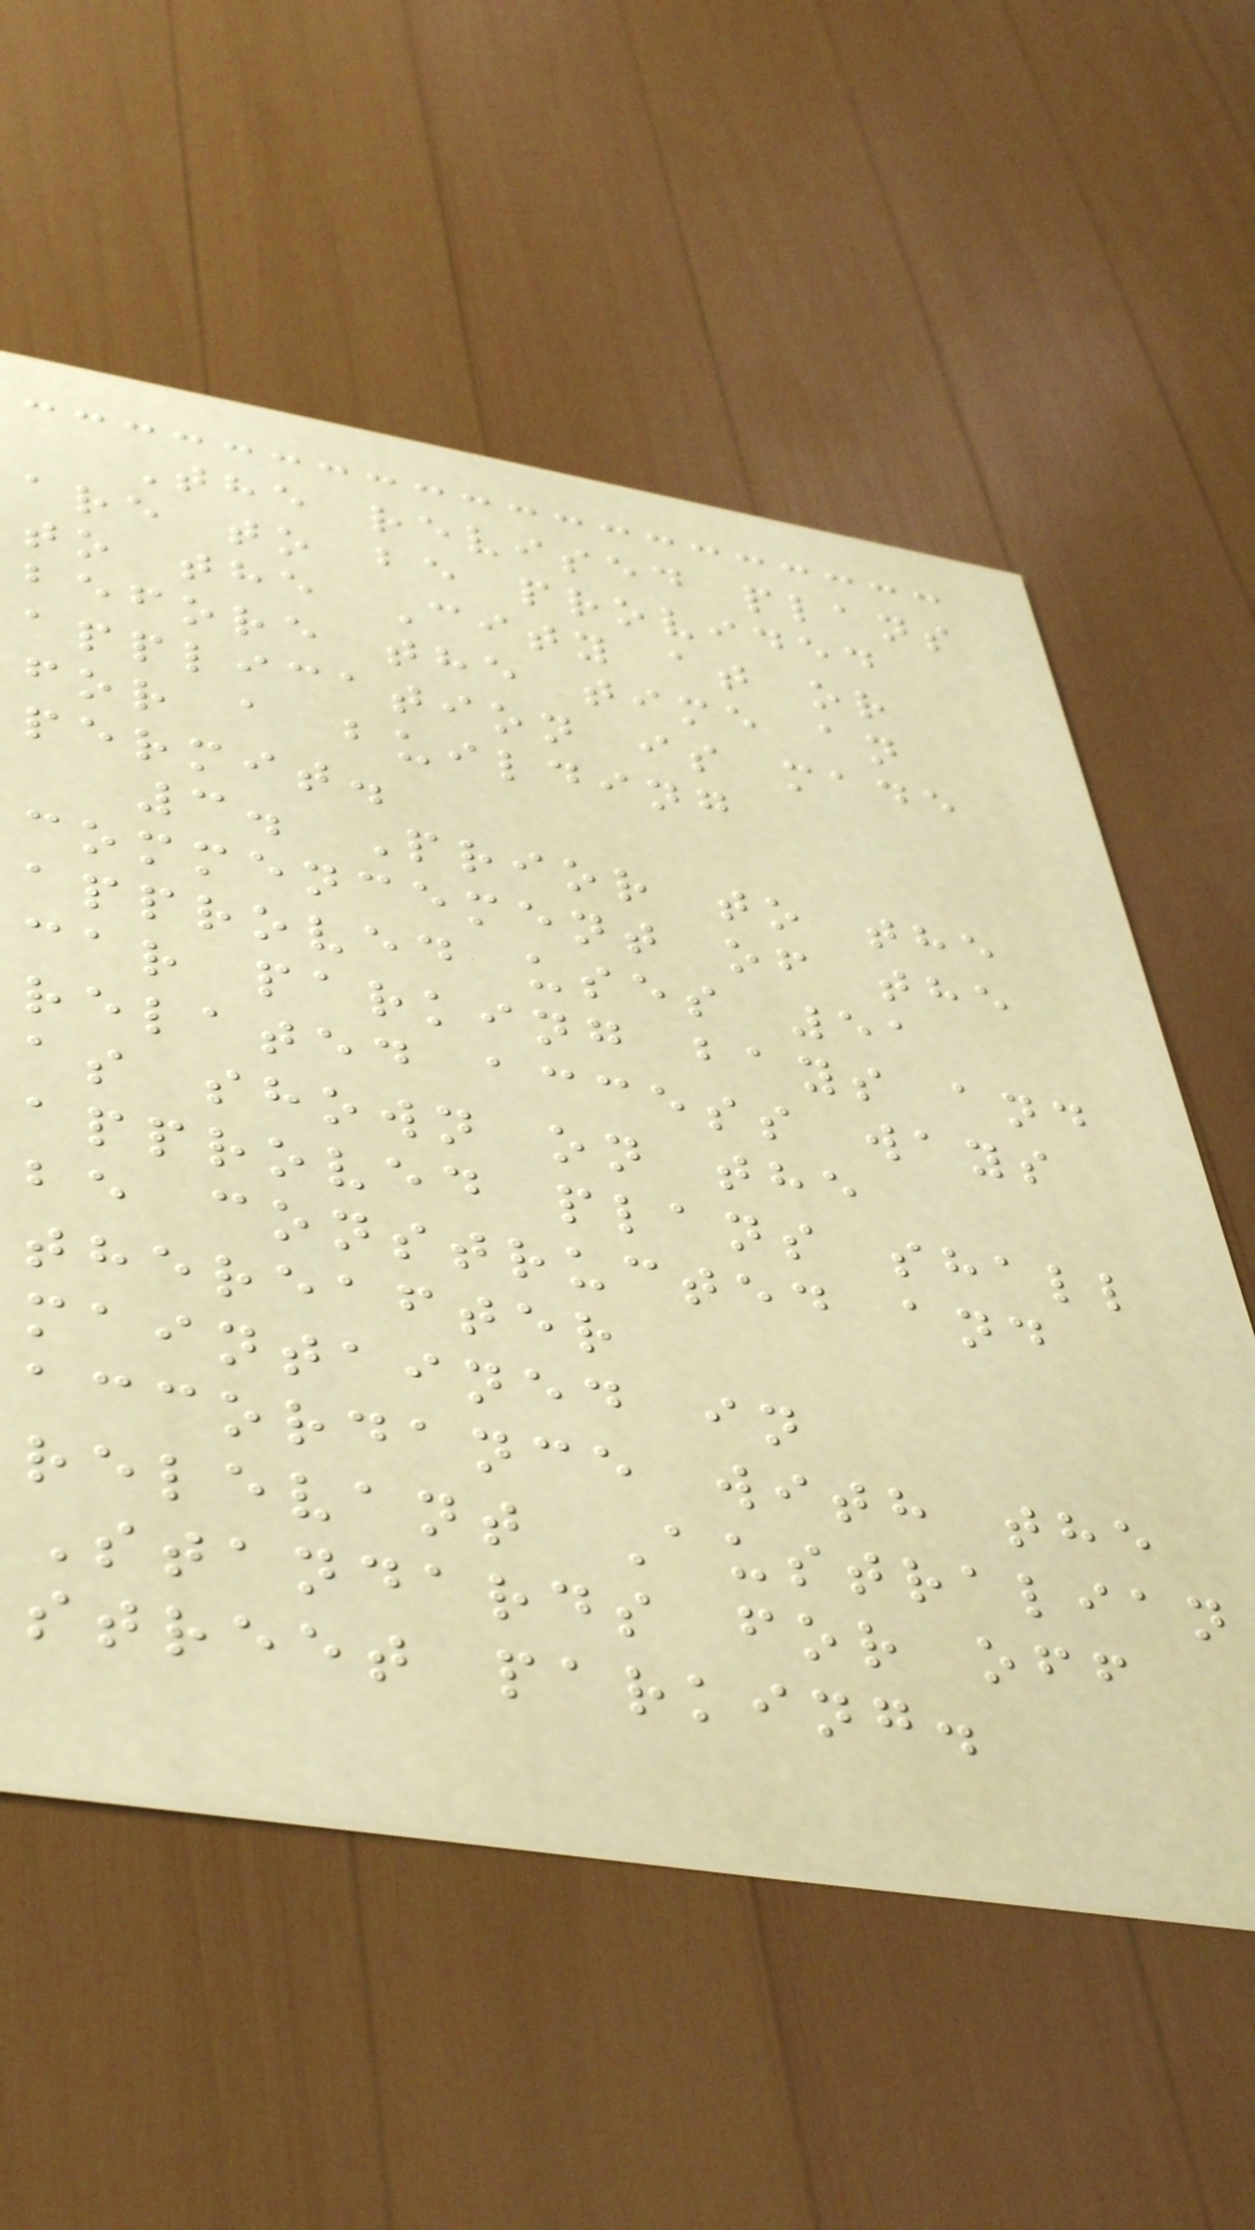The revised plans
are to be provided
to the City at or
before the time an
application is made
for a building
permit.
3. Prior to the
commencement of the
approved uses 51
car parking bays and
related access ways
as shown on the
approved plans shall
be constructed and
thereafter
maintained in
accordance with the
relevant Australian
Standards for off
street parking.
